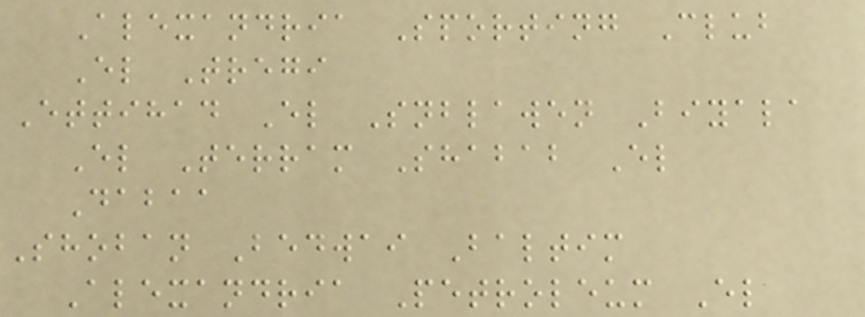Alexandria Sporting Club
El Tregi
Ettihad El Snblawen Biyala
El Terram Shabab El
Dabaa
Shoban Bedwai Baltim
Alexandria Petroleum El
